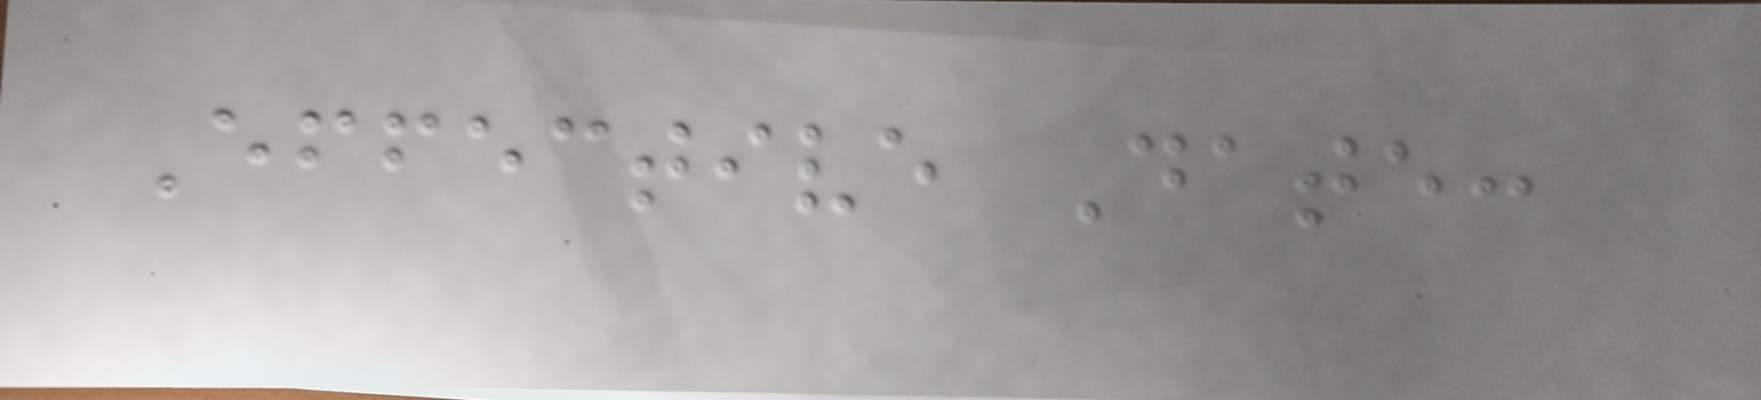Effective Date:
